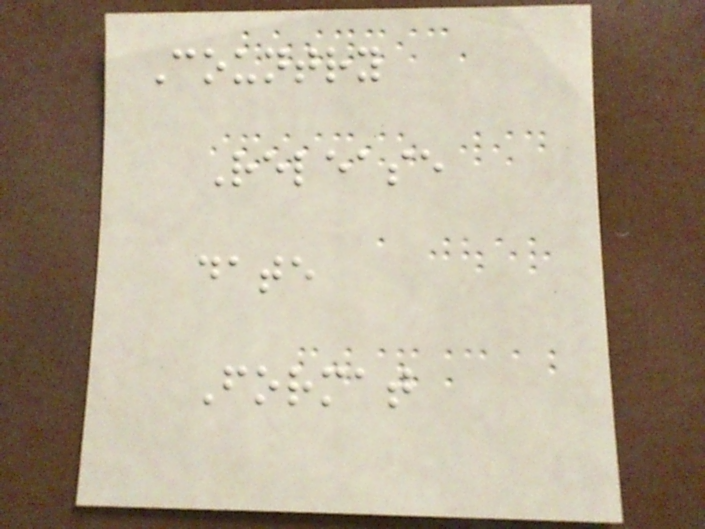Country
Release
date
Format
